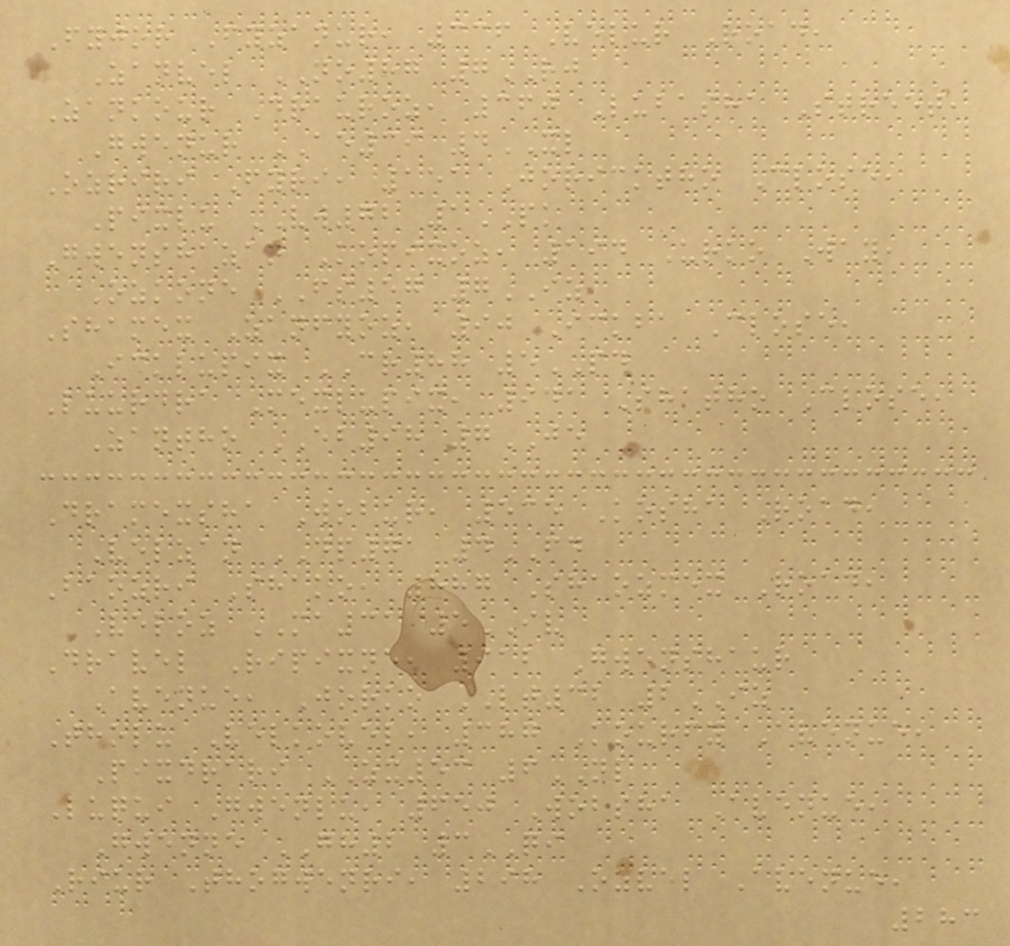Fyjor Fyzanur, 336 Velur Road,
Zanvel NO87 7RJ
Zankour Drauroz, 360 Lubasha Street,
Gwenur AE39 4XL
Ozriri Fyri, 151 Joricktho Close,
Pixlu VW72 1PK
Gwenshazan Kopixoz, 194 Urko Way,
Ozkone FS57 7IZ
Shamex Zanfyoz, 90 Ickba Close,
Icklupix CR88 5PD
Luurdra Mexlupix, 941 Shatho Close,
Zantho EB98 7JE
Dramexsha Wobur, 535 Kosha Road,
Velzan DP71 4FD
Baozri Shako, 887 Shaozmex Road,
Veloz MA31 5IV
Dravel Ripixne, 912 Gwenshaur
Avenue, Jorko LT32 2IZ
Tholu Velkovel, 387 Kourfy Avenue,
Pixdrari ZX53 6NL
Luqui Gwenlu, 650 Wobsha Avenue,
Gwenne GH2 3QI
Riur Thogwenri, 298 Ozvel Avenue,
283
